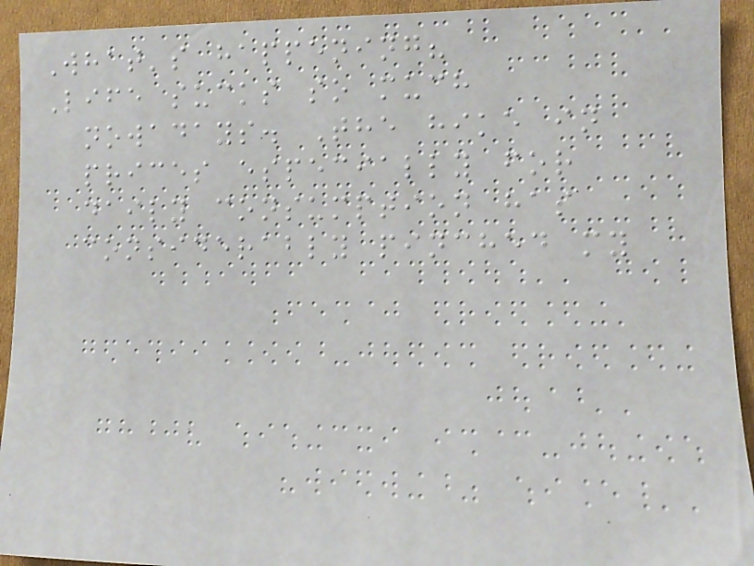What's happening?
Life sucks so much
nowadays. The hike in
prices especially for
daily consumption has
considerably pinched my
